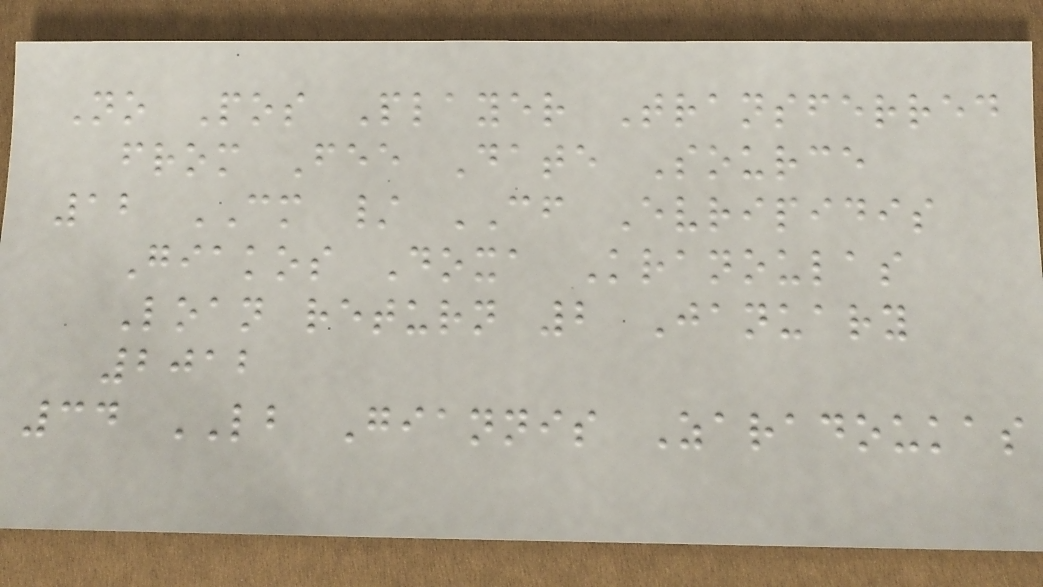No Pos Player Transferred
from Fee Date Source
12 CM / CF Evripidis
Giakos Doxa Kranoulas
Loan return 2 January
2012
34 LB Giannis Zaradoukas
